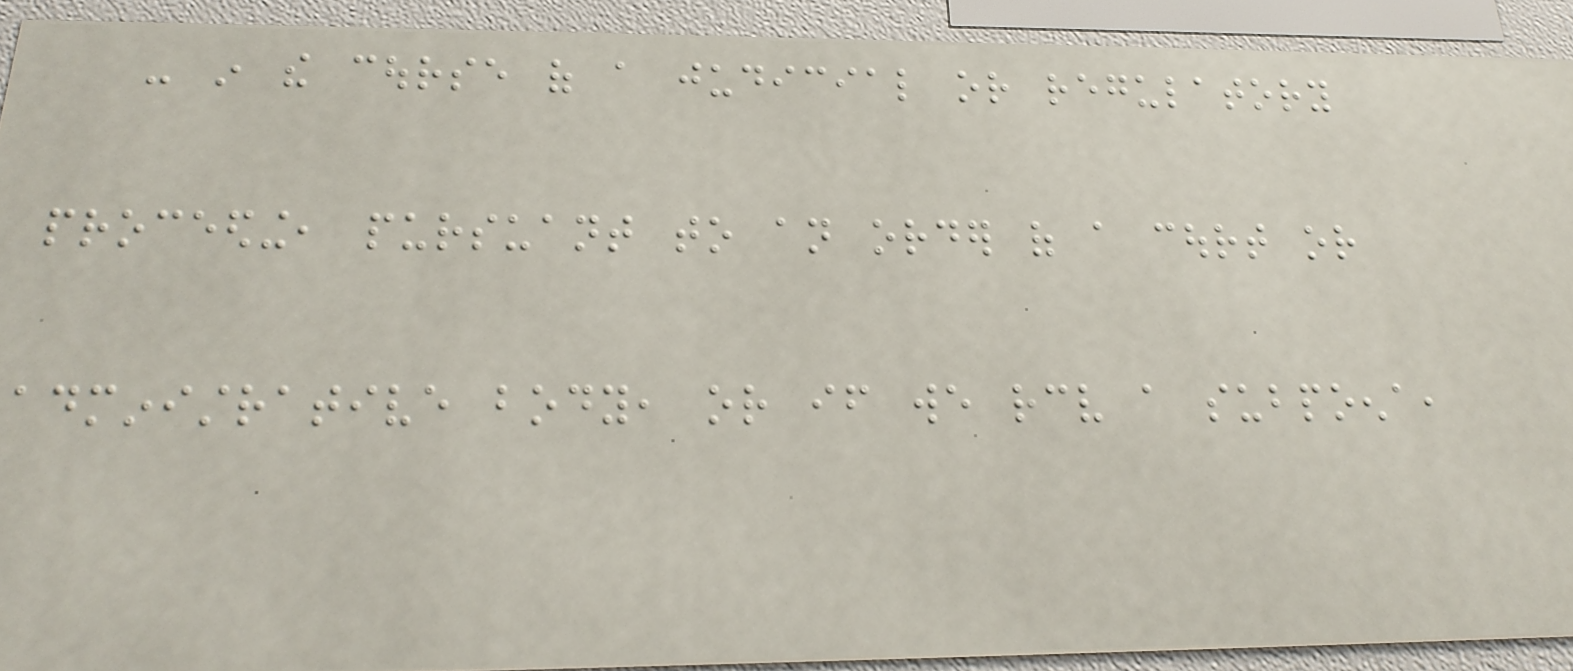- in the course of a judicial or regulatory
proceeding, pursuant to an order of a court or
administrative body, or if we receive a subpoena,
